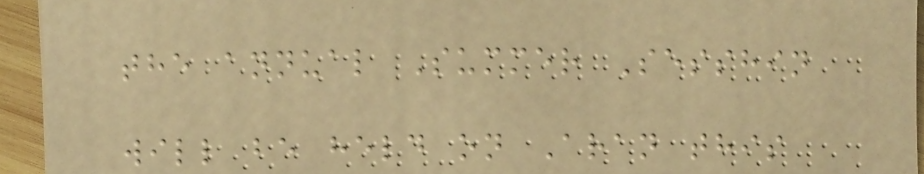the annual Summer Sesshin
will be held on Aran this
